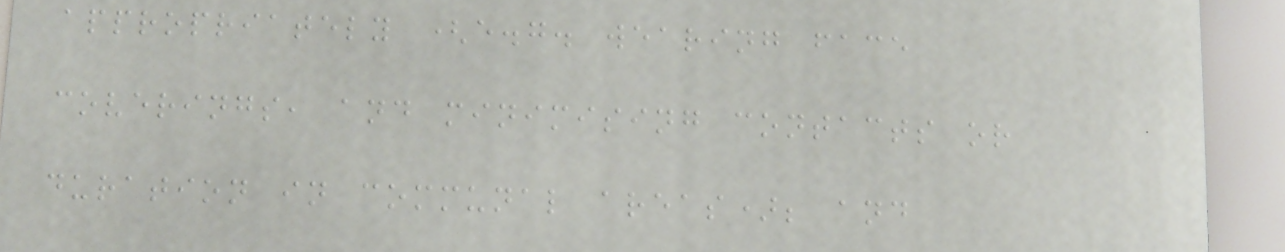appropriately (e.g. wearing face
coverings, and minimising contacts or
duration in communal areas); and
